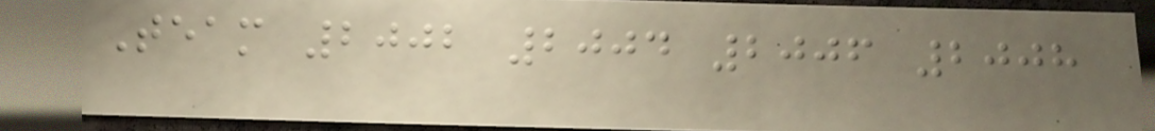Team 2002 2004 2006 2008
